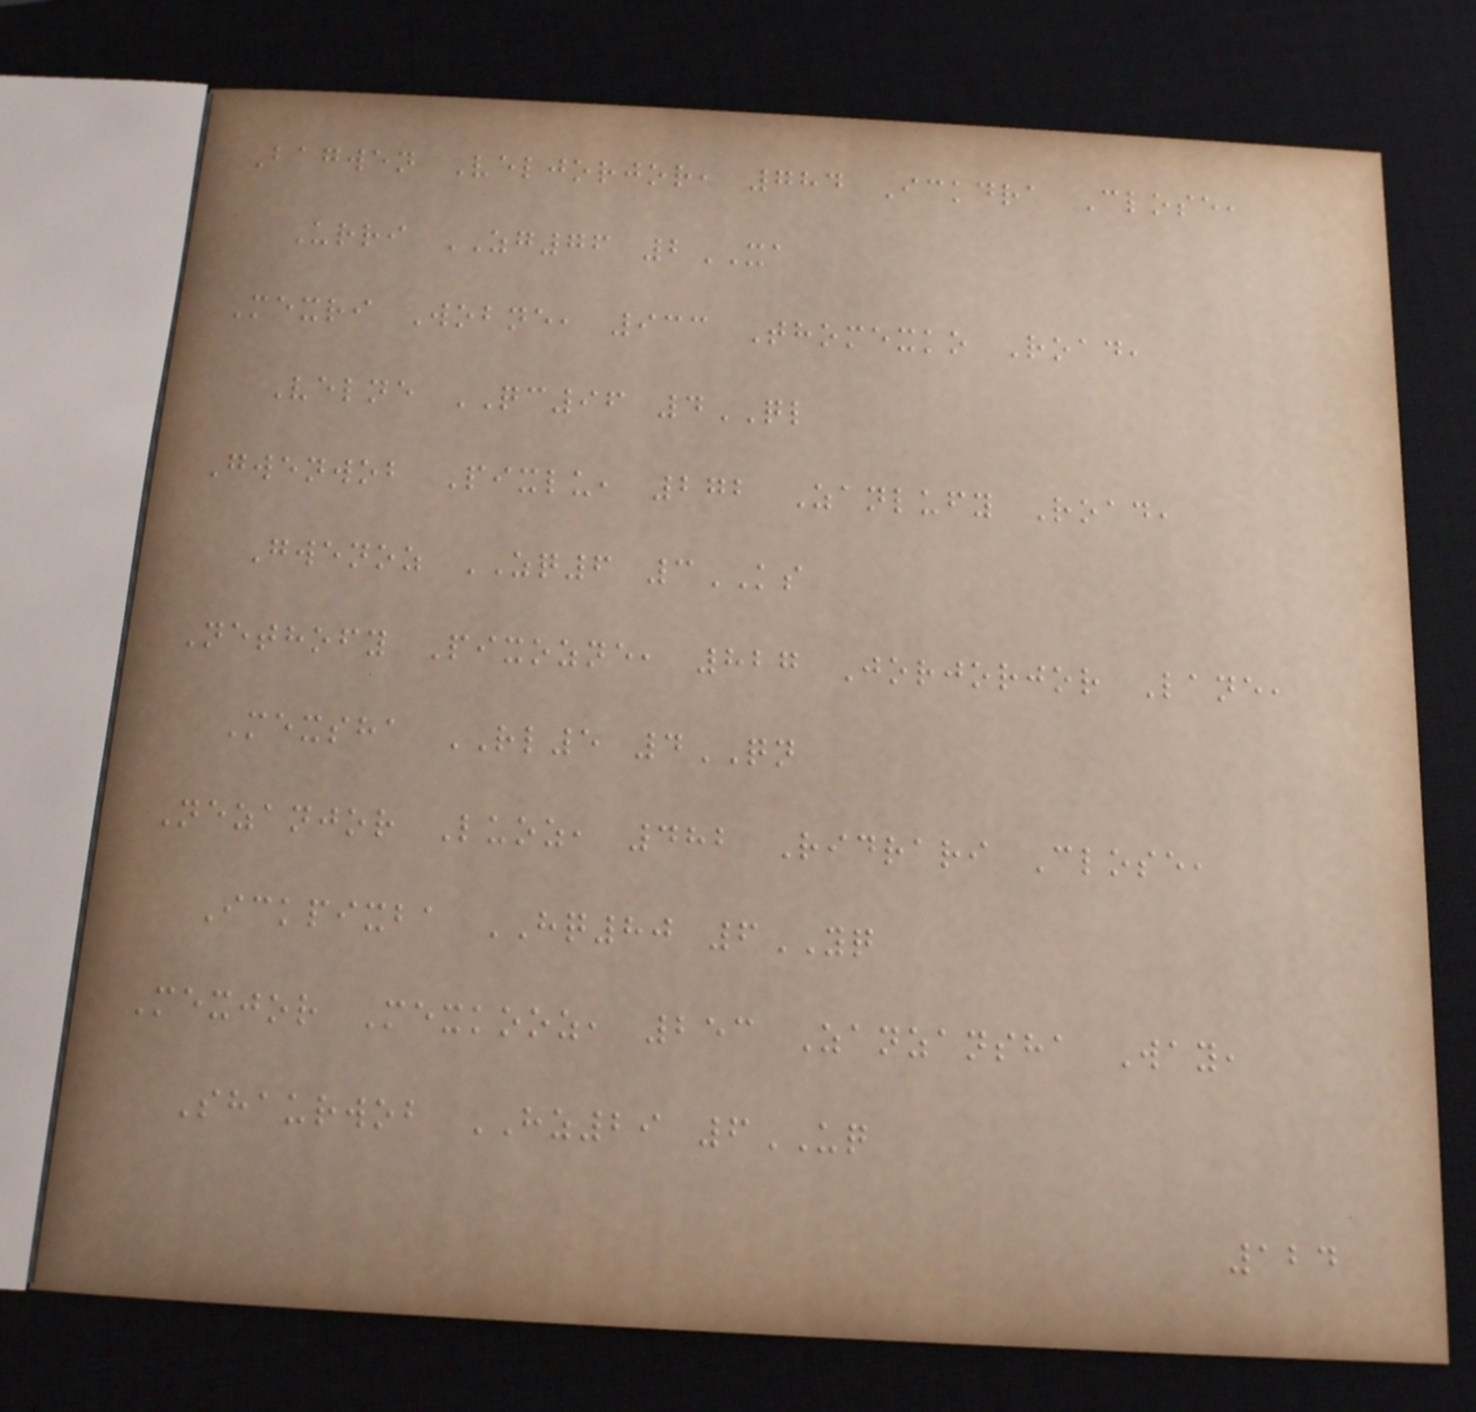Bagwen Veljorjor, 784 Ickdra Close,
Urri ZG76 2XA
Mexri Wobne, 933 Thomexko Road,
Velne QC96 4QL
Gwenwob Pixlu, 272 Zanlufy Road,
Gwenoz ZQ6 3KS
Nethofy Pixozne, 827 Jorjorjor Lane,
Mexsha RL5 4QN
Nezanjor Luoz, 482 Ridrari Close,
Ickpixba HQ80 6YQ
Mexjor Mexkooz, 253 Zanzansha Way,
Shaurwob HZ29 6UQ
124
